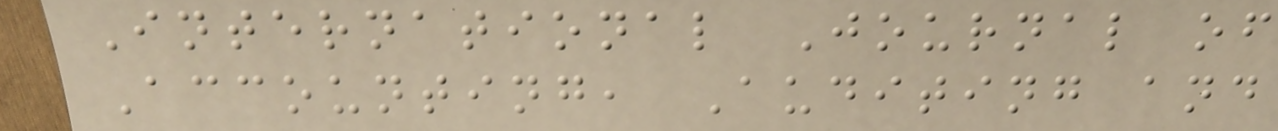International Journal of
Accounting, Auditing and
